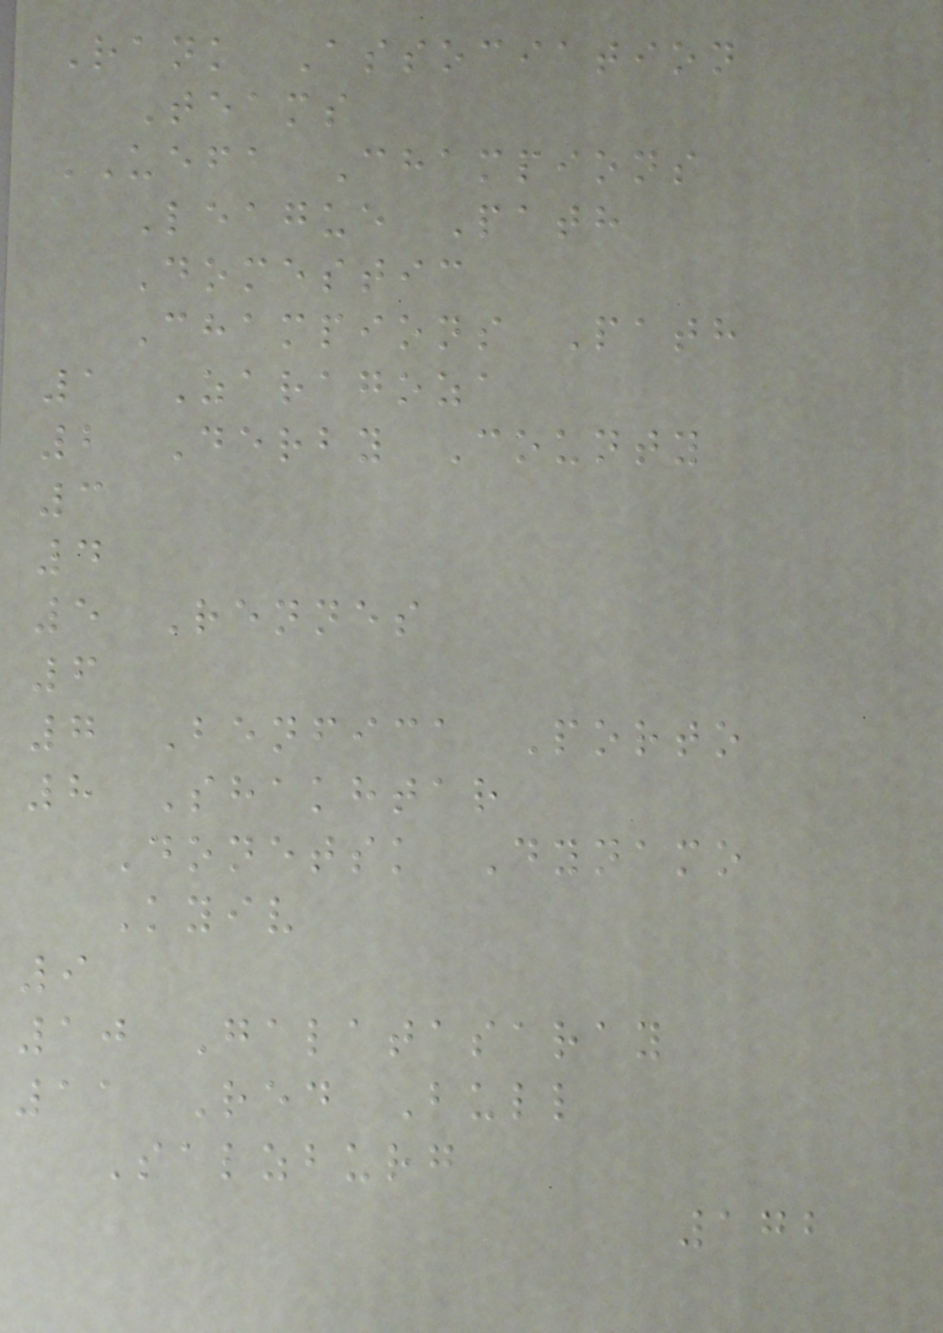Rank Association
Teams
UEFA Champions
League Path
Domestic
Champions Path
1 Zaragoza
2 Derby County
3
4
5 Rennes
6
7 Benfica Porto
8 Shakhtar
Donetsk Dynamo
Kyiv
9
10 Galatasaray
11 Red Bull
Salzburg
172
